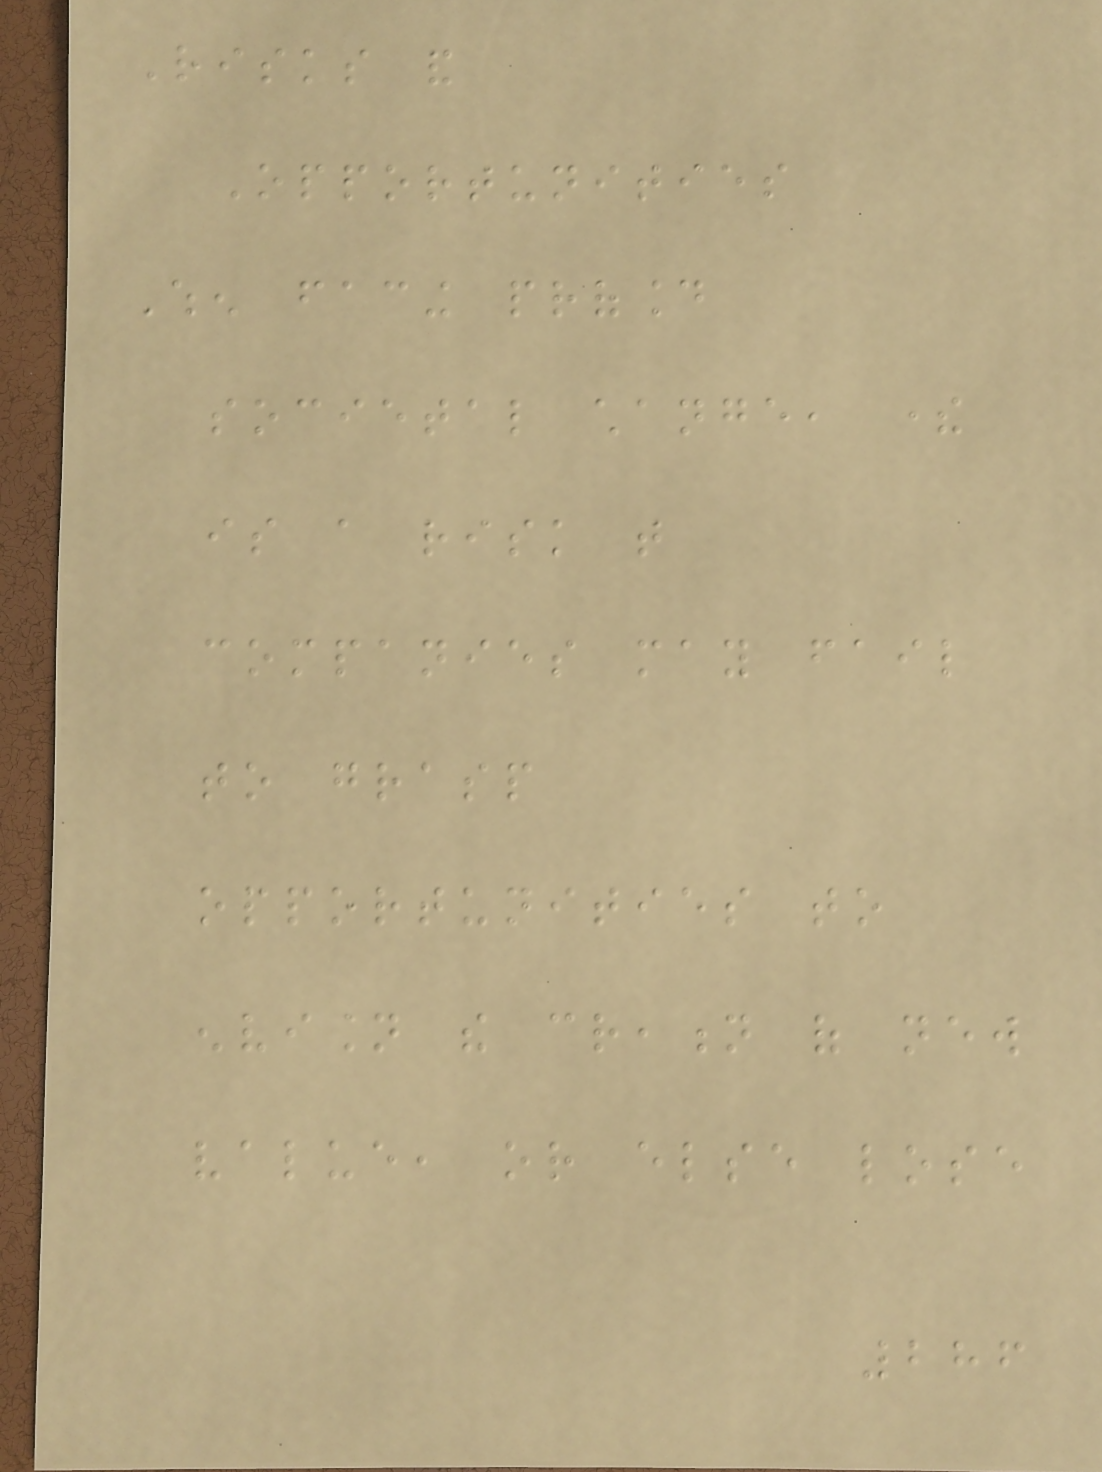Risks and
Opportunities
When facing profound
societal change, there
is a risk that
companies may fail
to grasp
opportunities to
envision the creation of new
value, or else lose
286
